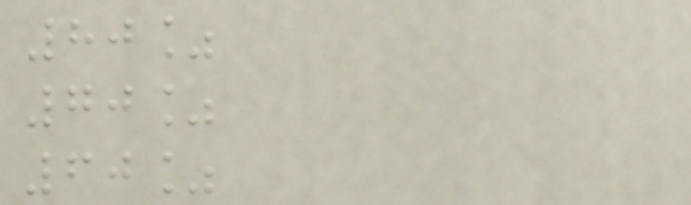80%
70%
60%
